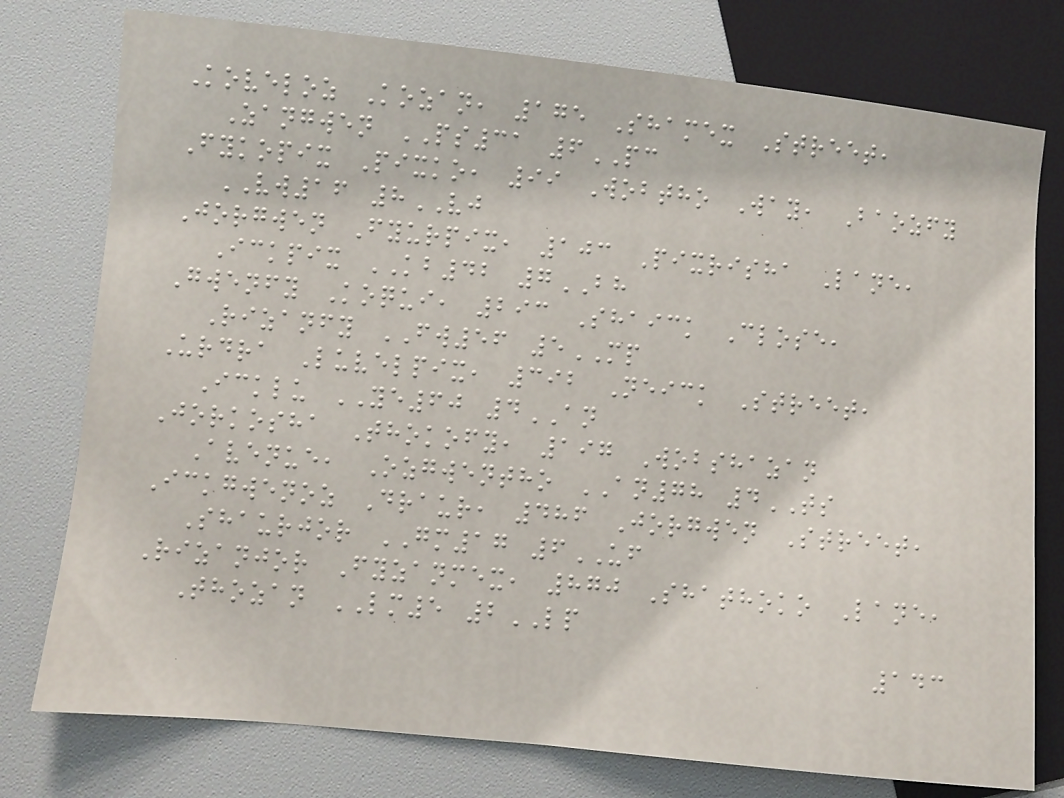Koveloz Kozan, 175 Shamex Street,
Zangwen PS31 6PC
Fykopix Pixko, 99 Wobtho Way, Baozfy
VW16 8VJ
Jorgwen Fyurpix, 103 Pixrisha Lane,
Ickpix KB42 7BH
Gwenfy Koqui, 293 Shaick Close,
Rizanfy FW56 5MP
Urdra Luvelpix, 392 Neick Street,
Icklu YE60 4AN
Jorkosha Thokofy, 197 Wobshazan
Avenue, Ozgwentho AN78 4TS
Ickgwenoz Draur, 486 Jorgwen Street,
Shaurjor GM17 6UF
Rizanjor Fyzanmex, 870 Shathoko Lane,
Thozan LM5 2LP
143
